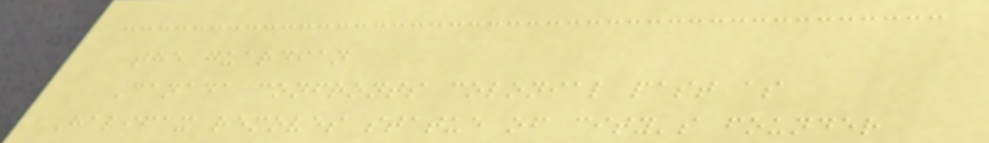the guardian
Canada confronts colonial past as
Halifax removes statue of city's founder
